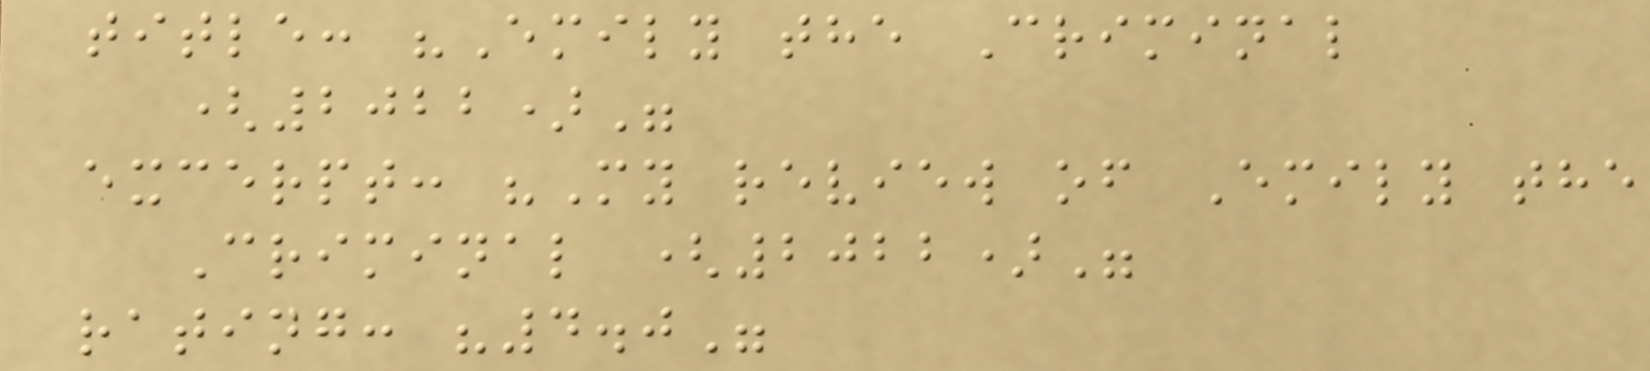title: "Emily the Criminal
(2022)"
excerpt: "My review of Emily the
Criminal (2022)"
rating: "4.0"
